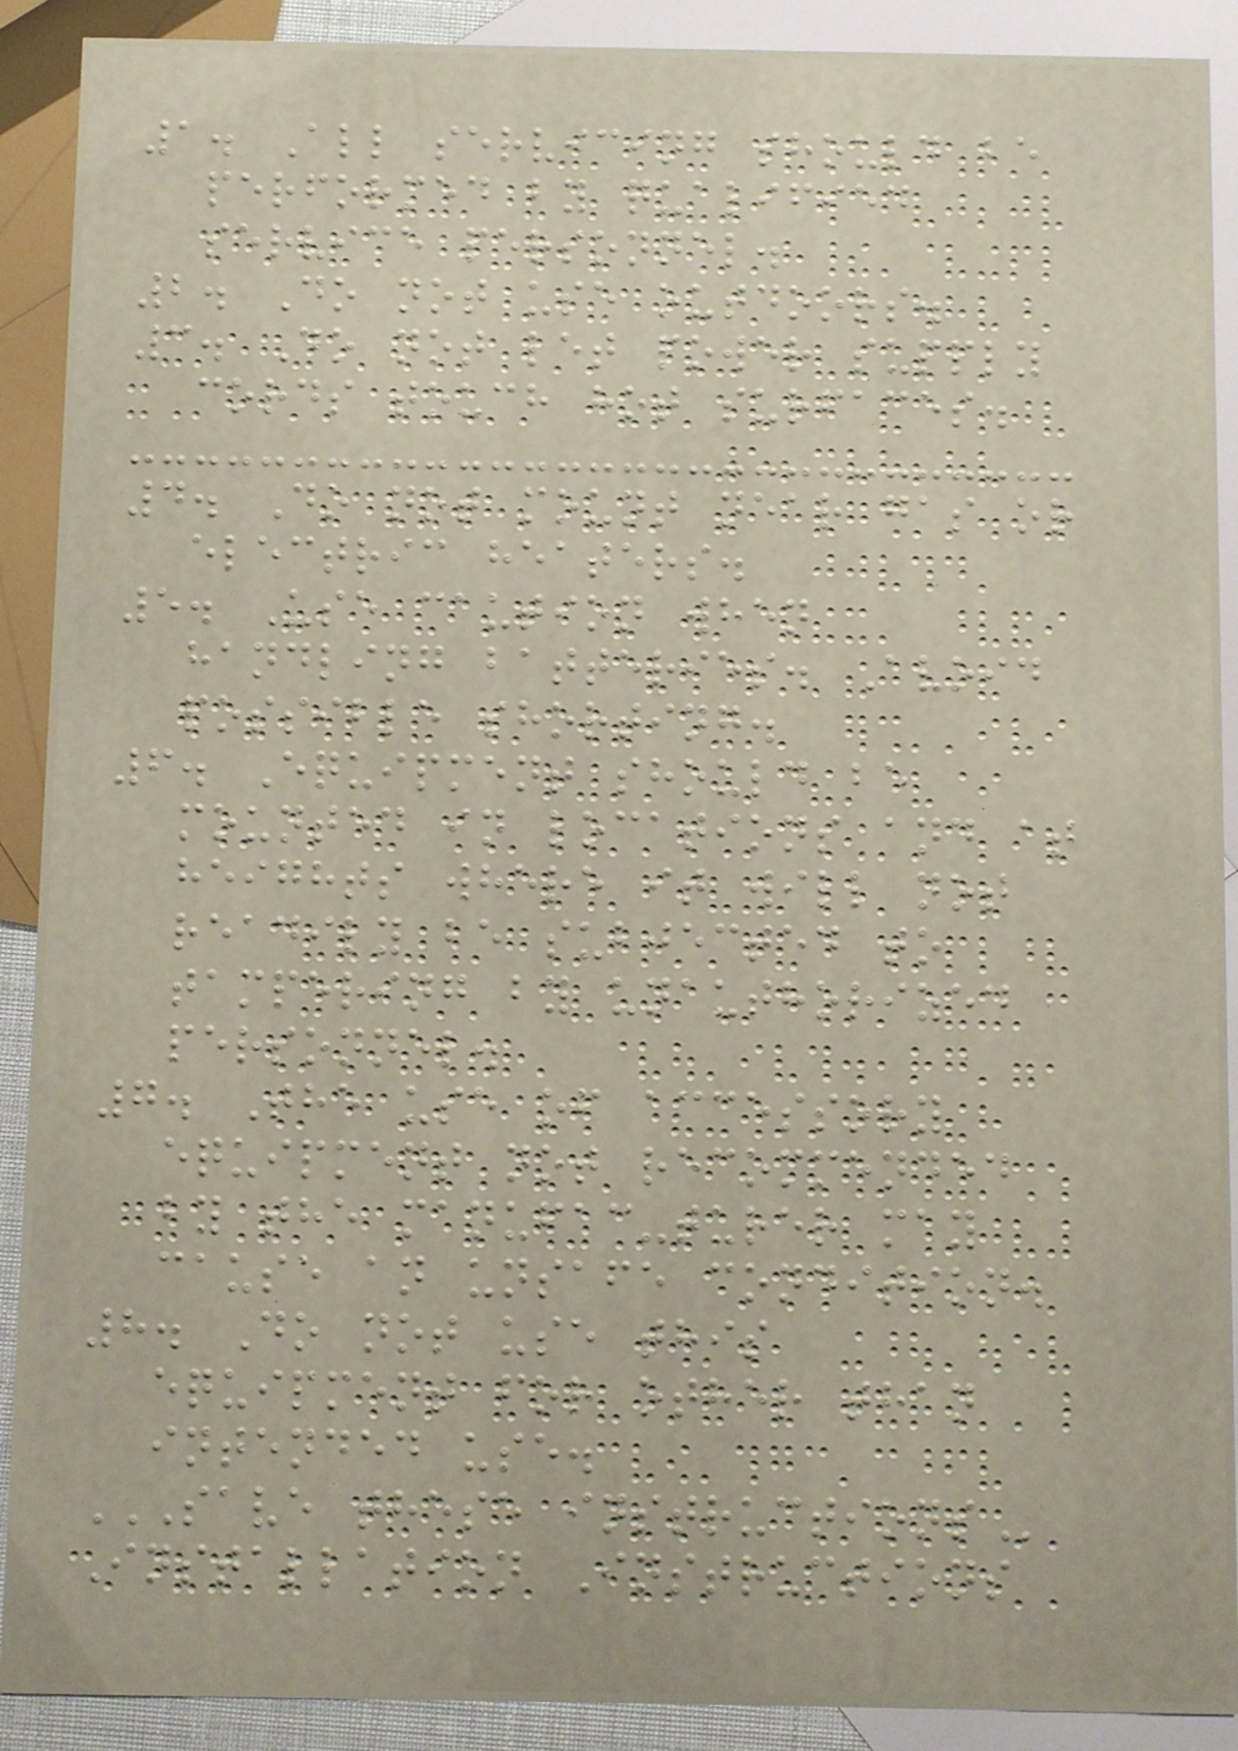1. All servicing should be
performed by qualified
service personnel.
2. Do not use outdoors.
3. Do not let power supply
cords touch hot surfaces.
4. Do not mount near gas or
electric heaters.
5. Use caution when
handling batteries. Avoid
possible shorting.
6. Equipment should be
mounted in locations and at
heights where it will not
readily be subjected to
tampering by unauthorized
personnel.
7. The use of accessory
equipment not recommended
by the manufac-turer may
cause an unsafe condition.
8. Do not use this
equipment for other than
intended use.
SAVE THESE INSTRUCTIONS
Installation Instructions
